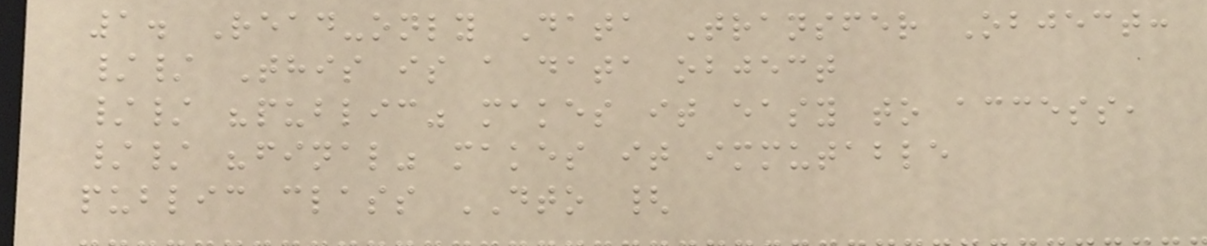1. Read-only Data Transfer Object:
// This is a data object
// "public" makes it easy to access,
// "final" makes it immutable
public class DTO {
